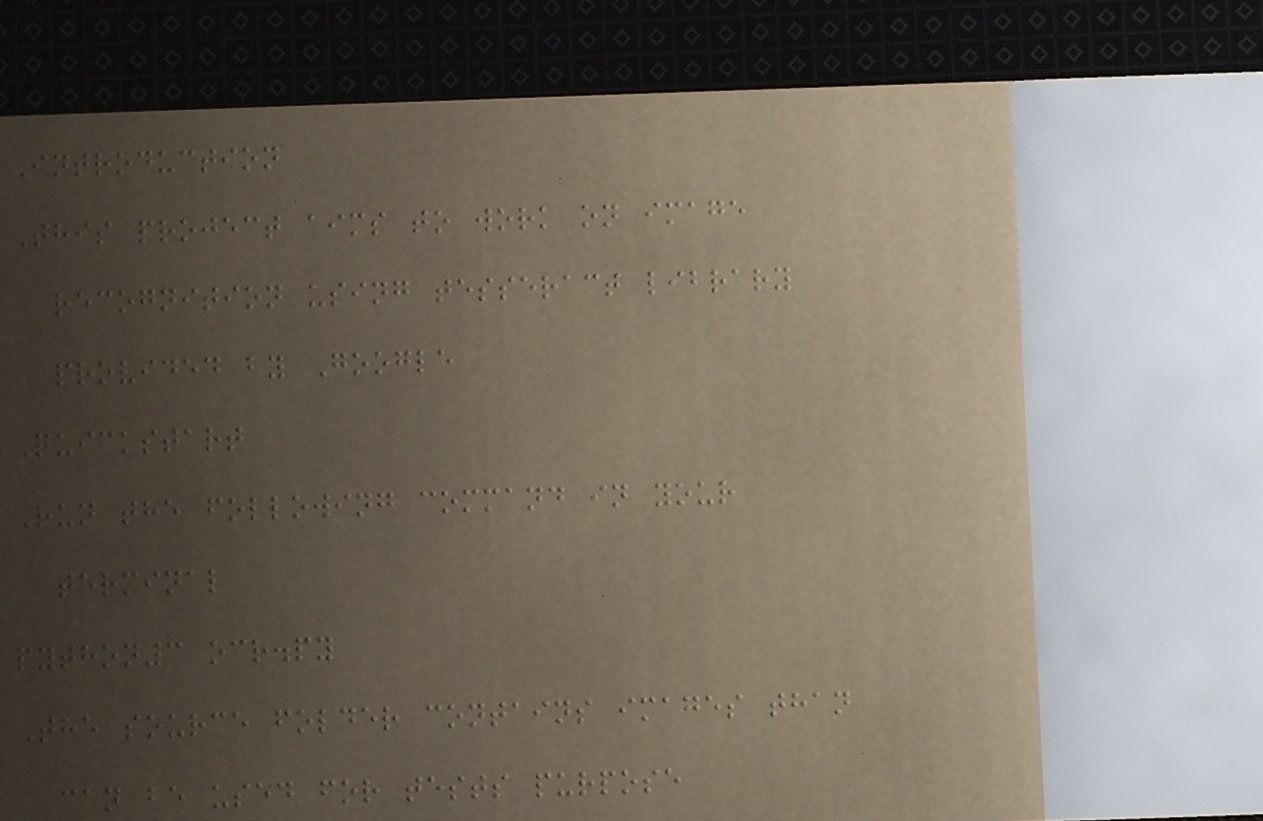Introduction
This project aims to work on image
recognition using tesseract library
provided by Google
Quickstart
Run the following command in your
terminal
python3 ocr.py
The source folder contains images than
can be used for tests purpose
